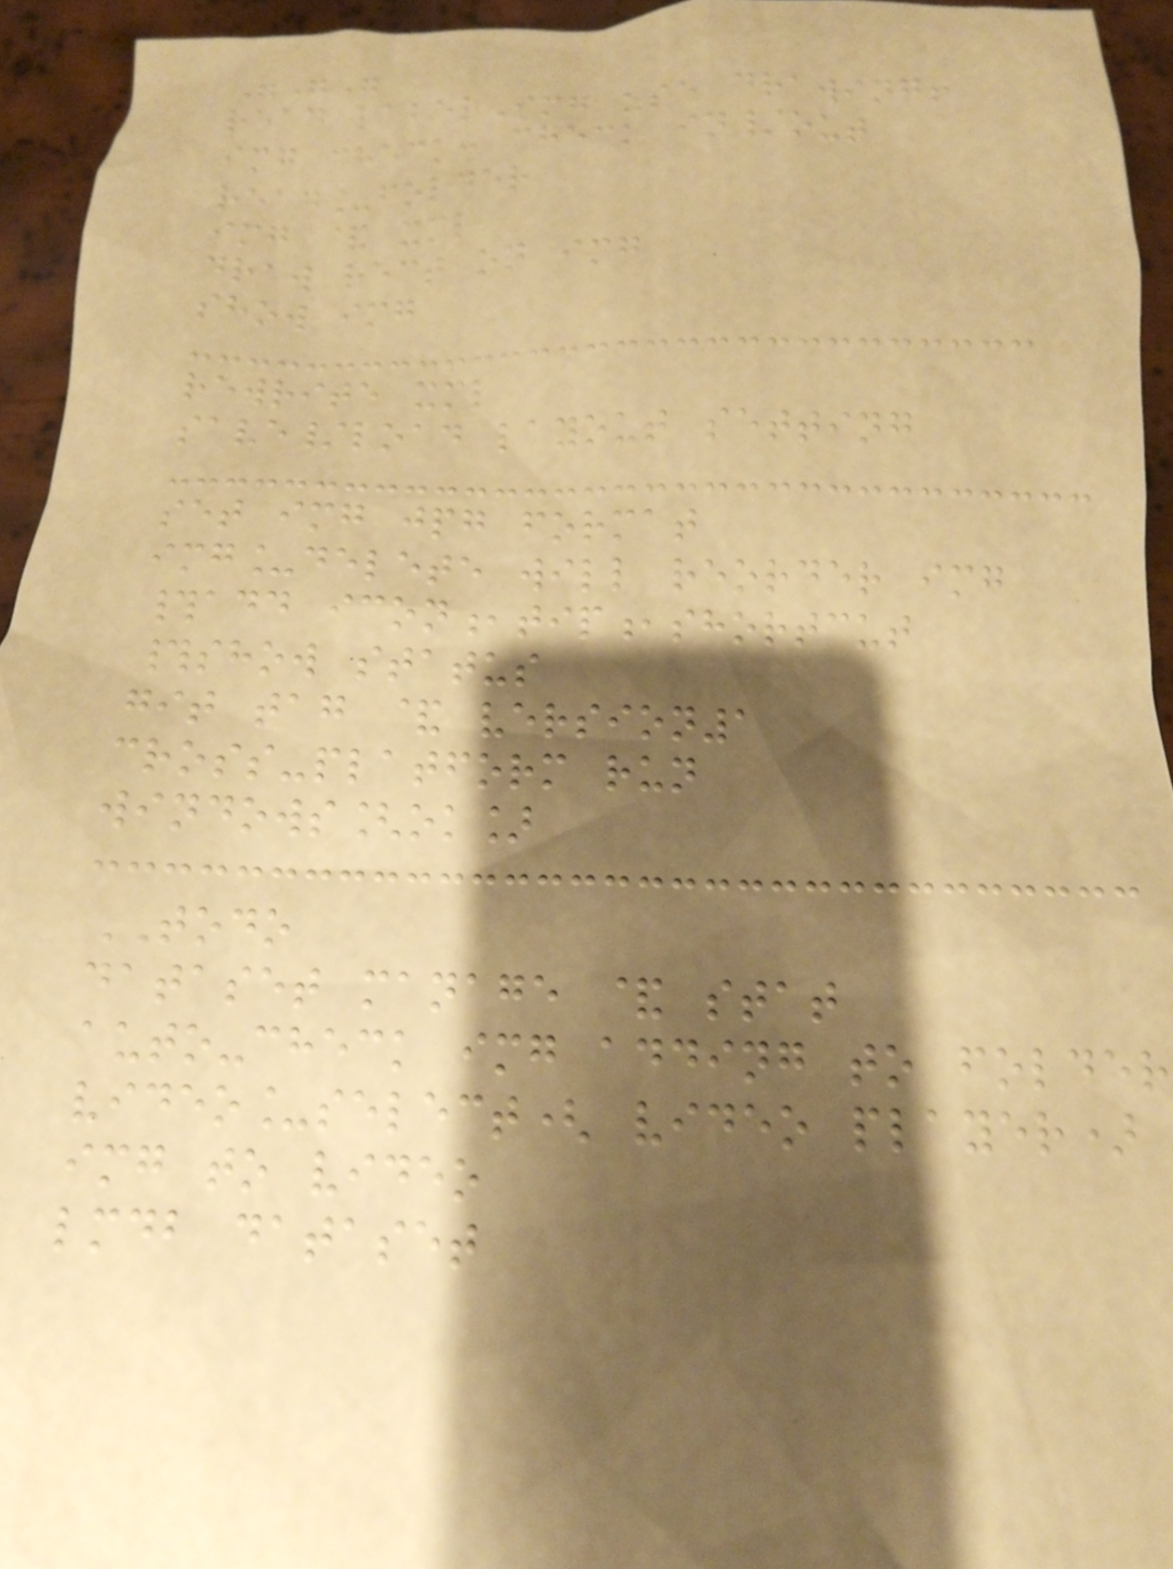"""
read labelImg use drawing!
img check: check in/out
read_folder
img & xml
draw rect on img
show img
rewrite xml
save/load layout setting
set img jpg format
img_delete will reorder img
#add icon,tip,shortcut
#show status
git tag & version1
cross-platform run
windows[ok]
TODO
dataset manage & stat
auto-check img adding to folder
video_select( video player)
img to video
lmdb dataset
